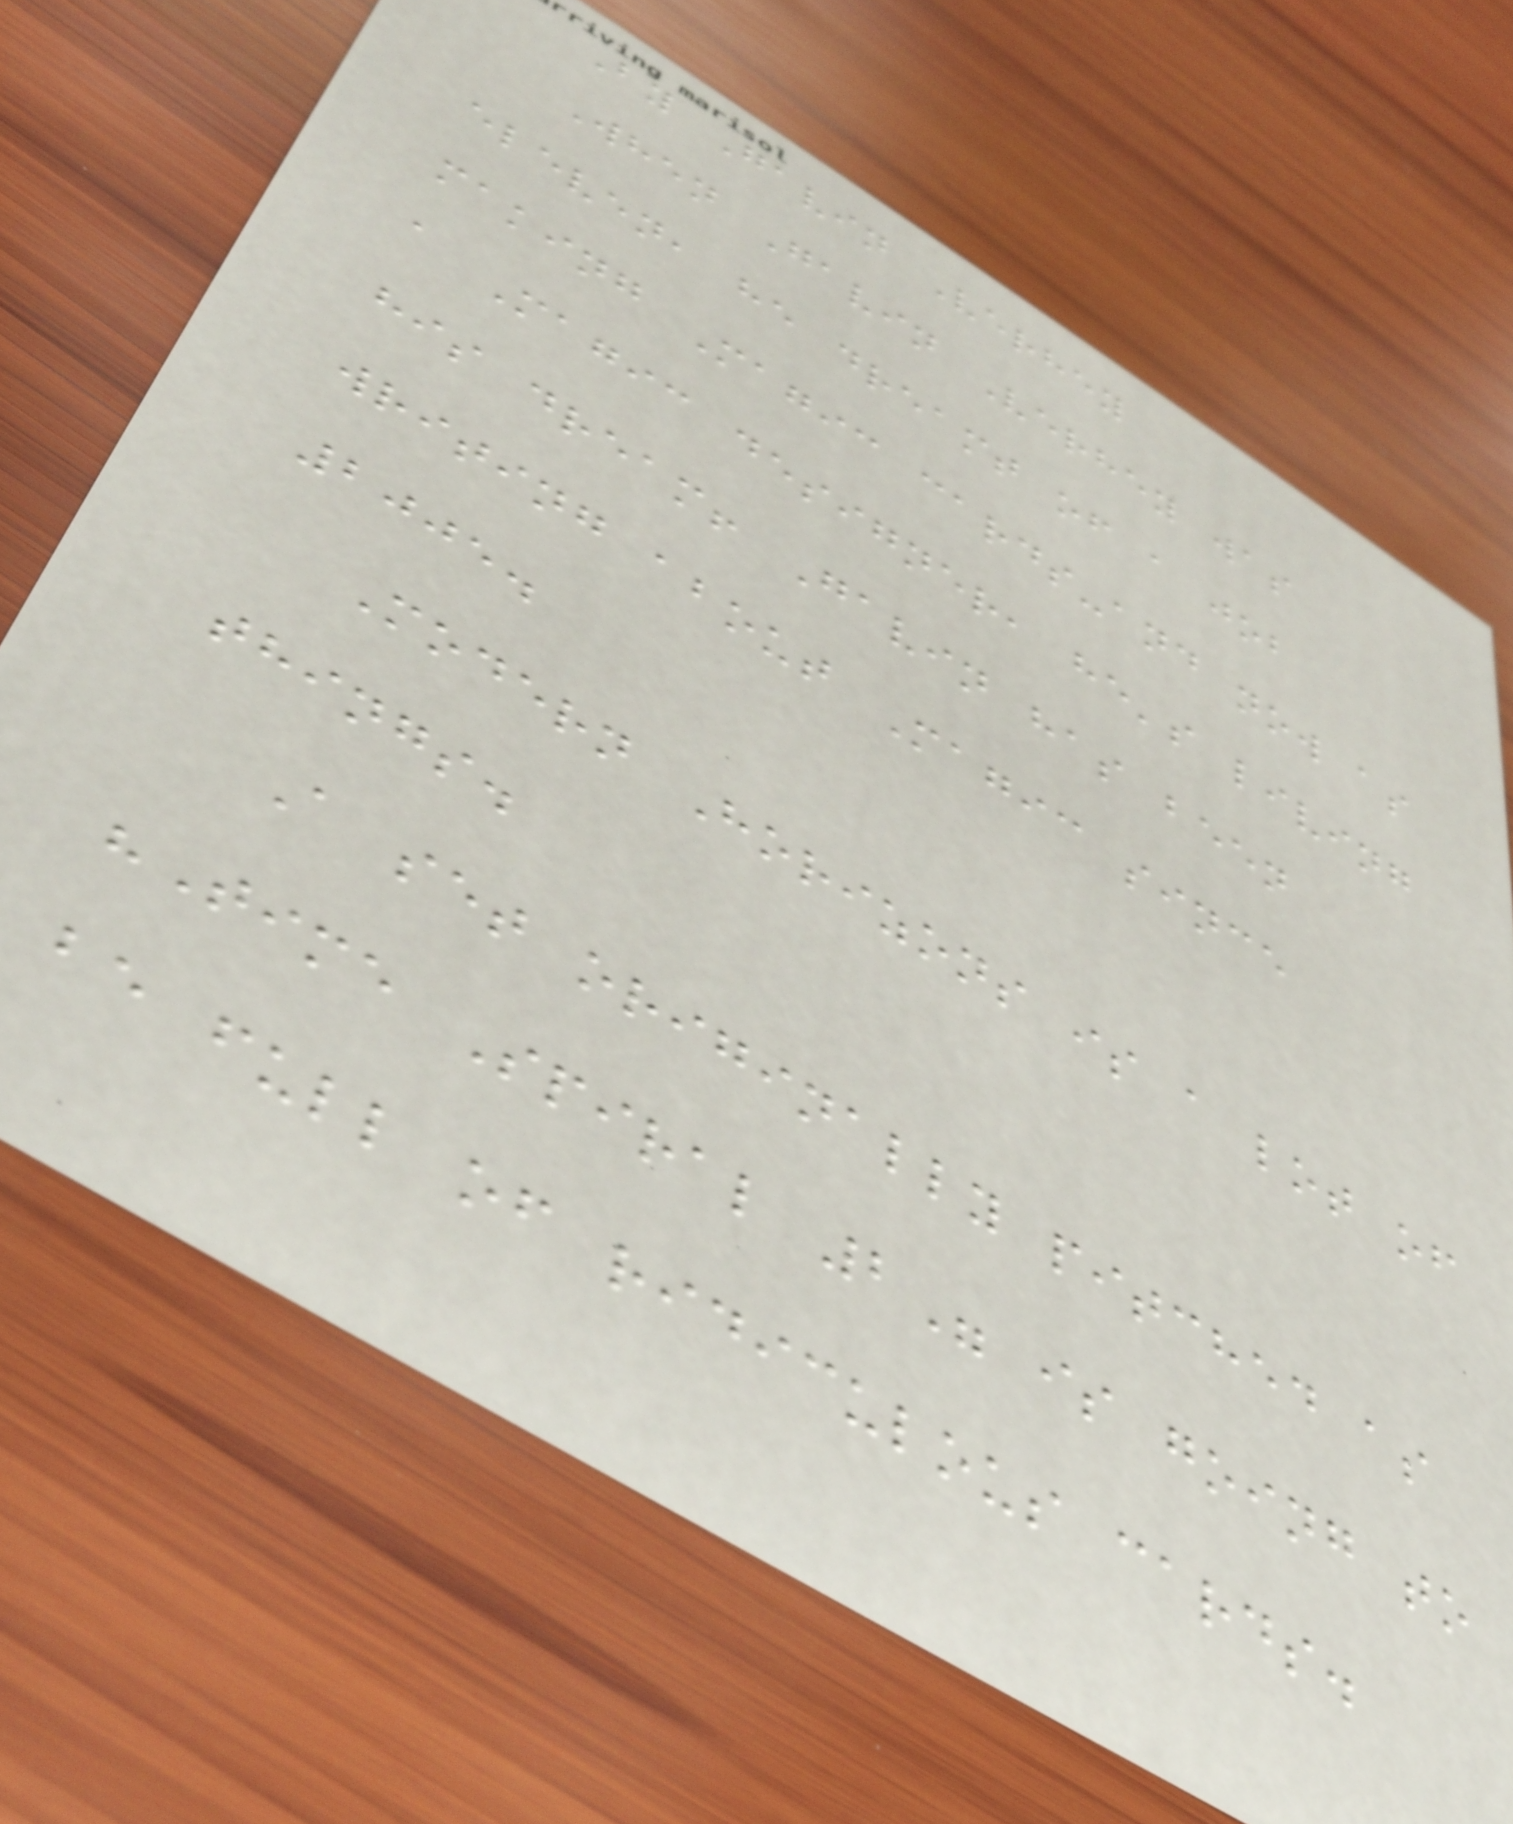By Gavin Verhey
When Gavin Verhey was
eleven, he dreamt of a job
making Magic cards-and now as
a Magic designer, he's living
his dream! Gavin has been
writing about Magic since
2005.
Modern Horizons is a lot of
things.
A set originally pitched as
"Time Spiral 2" is going to
be full of ridiculous cards.
